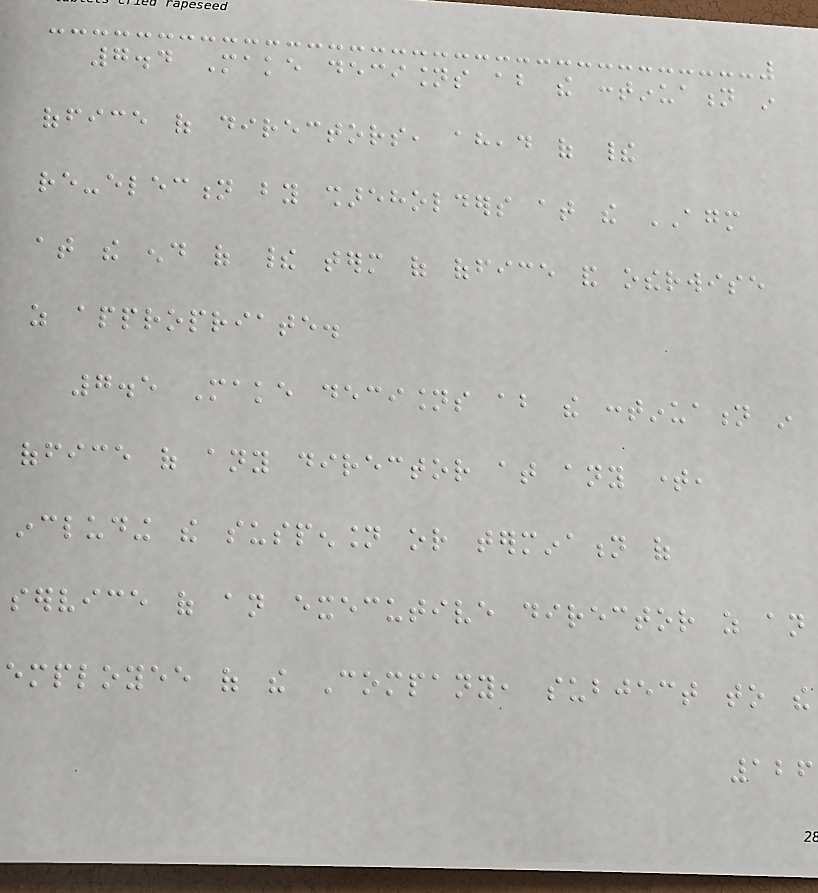7.4 Make decisions about the continuation in
office of directors, ahead of their
re-election by shareholders at the AGM
at the end of their term of office and otherwise
as appropriate.
7.5 Make decisions about the continuation in
office of any director at any time,
including the suspension or termination of
service of an executive director as an
employee of the Company, subject to the
126
